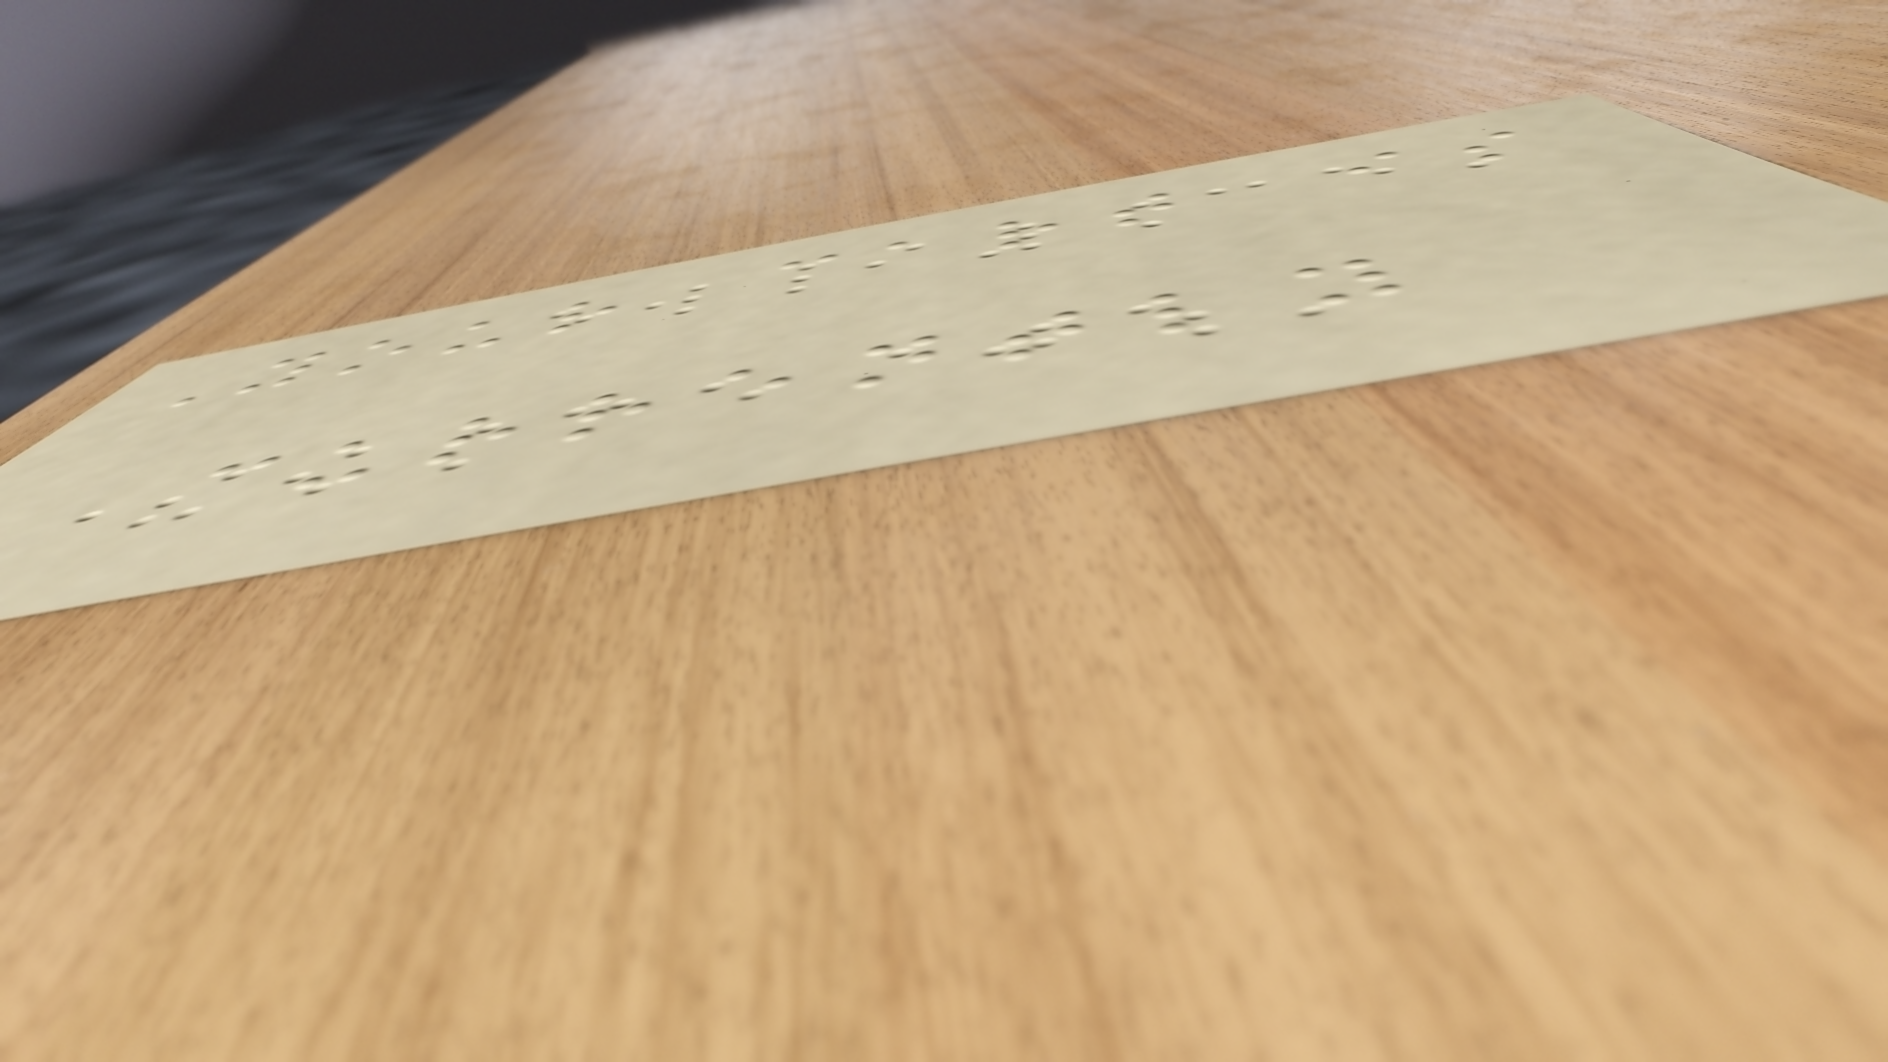Your cart is
currently
